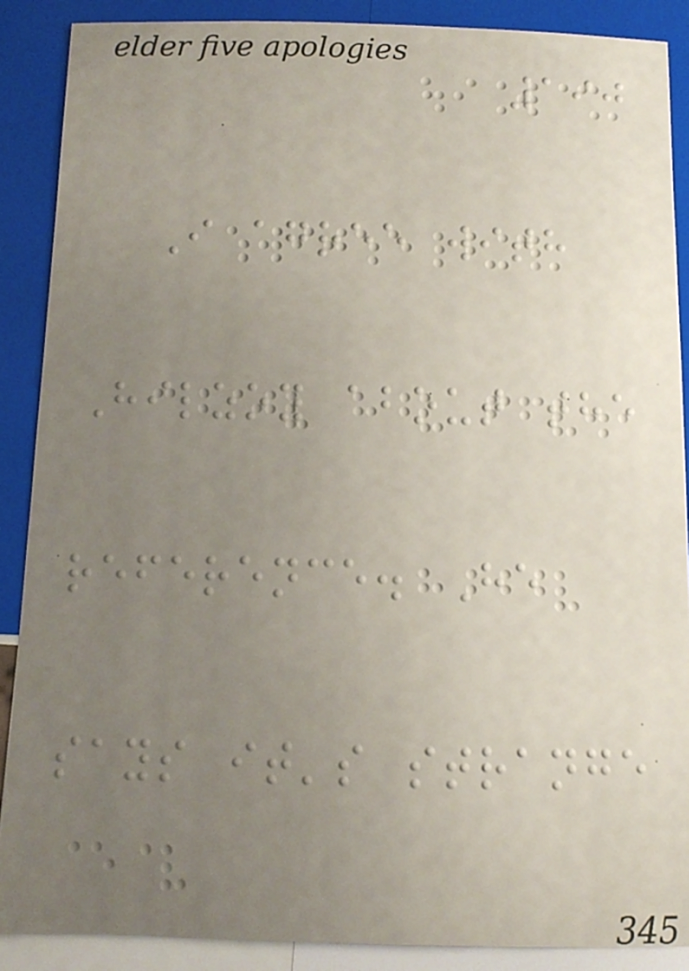190
I agree with
Hilzoy about the
reference. He
says it's strange
